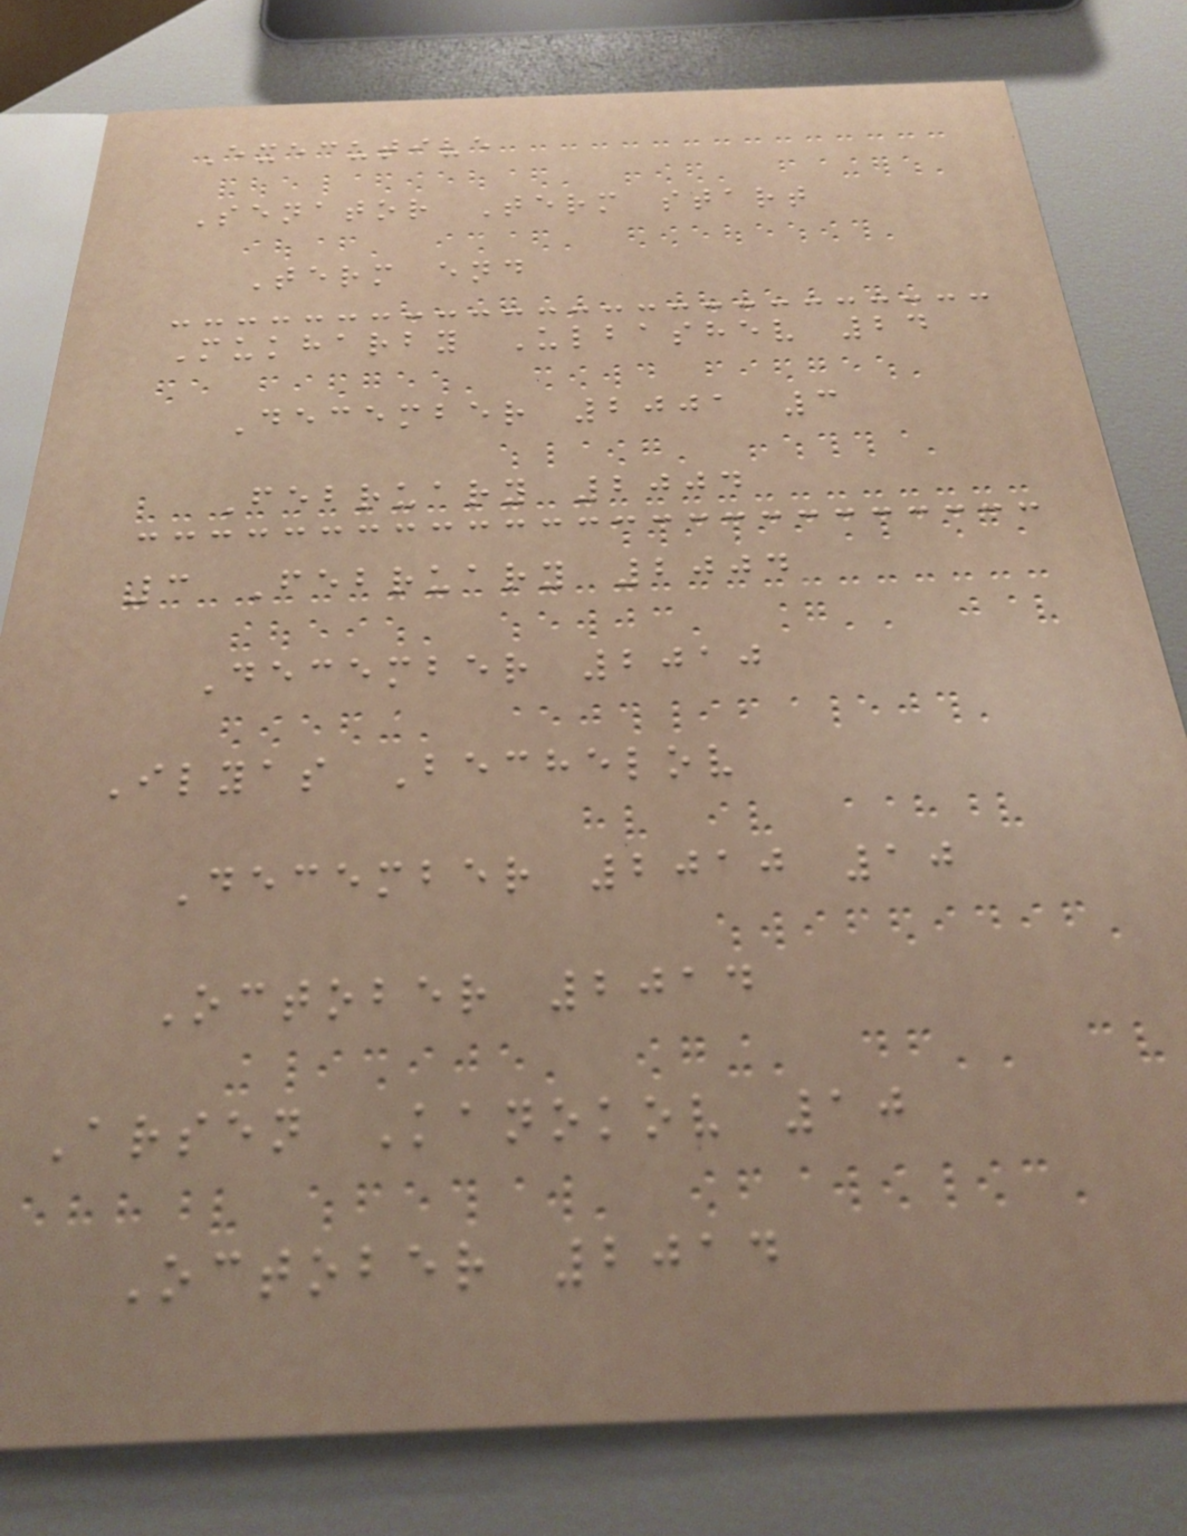Executive
Senator Term start
Term end
Mukharby Ulbashev 24
December 2001 3
February 2004
3 February 2004
December 2010
Ilyas Bechelov
December 2010 10
October 2014
Arsen Kanokov 10
October 2014
